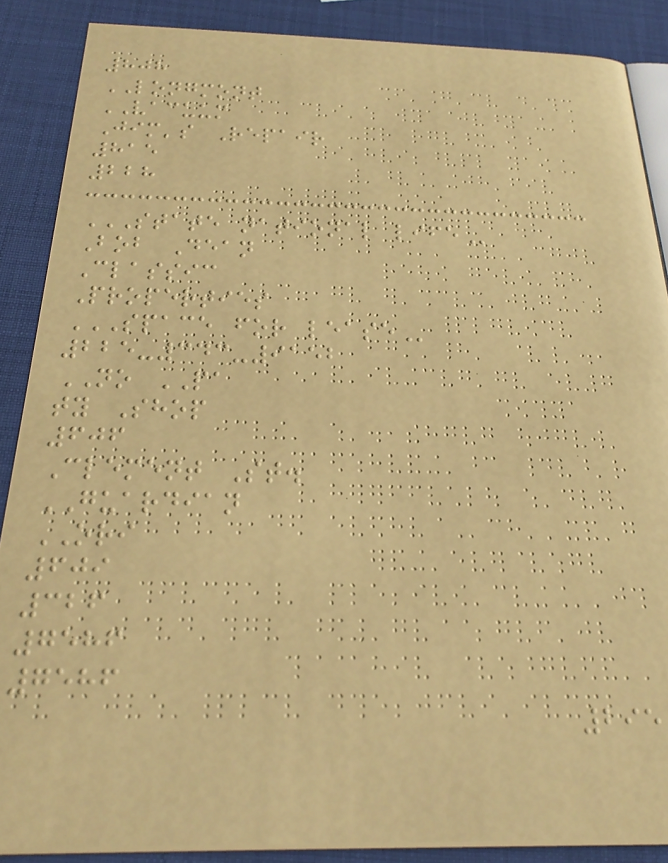808
LONGMONT
VACUUM
Jim's Repair
815
228
STATE NATIONAL LIFE
Bob Dean
Classic
Properties
SPACE FOR LEASE
225-343-9152
NO PA
ty Shop
606
Clement St.
GUARDIAN
ORI
609
326
7586
7586
295
